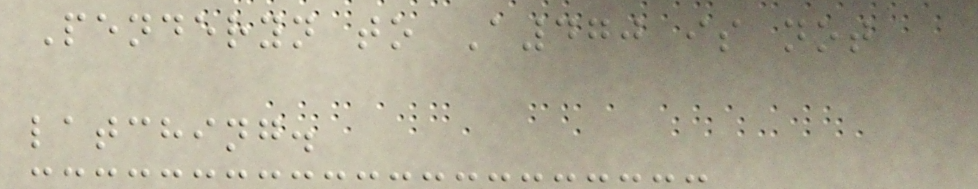Penderyn to A470 is not
latching.
